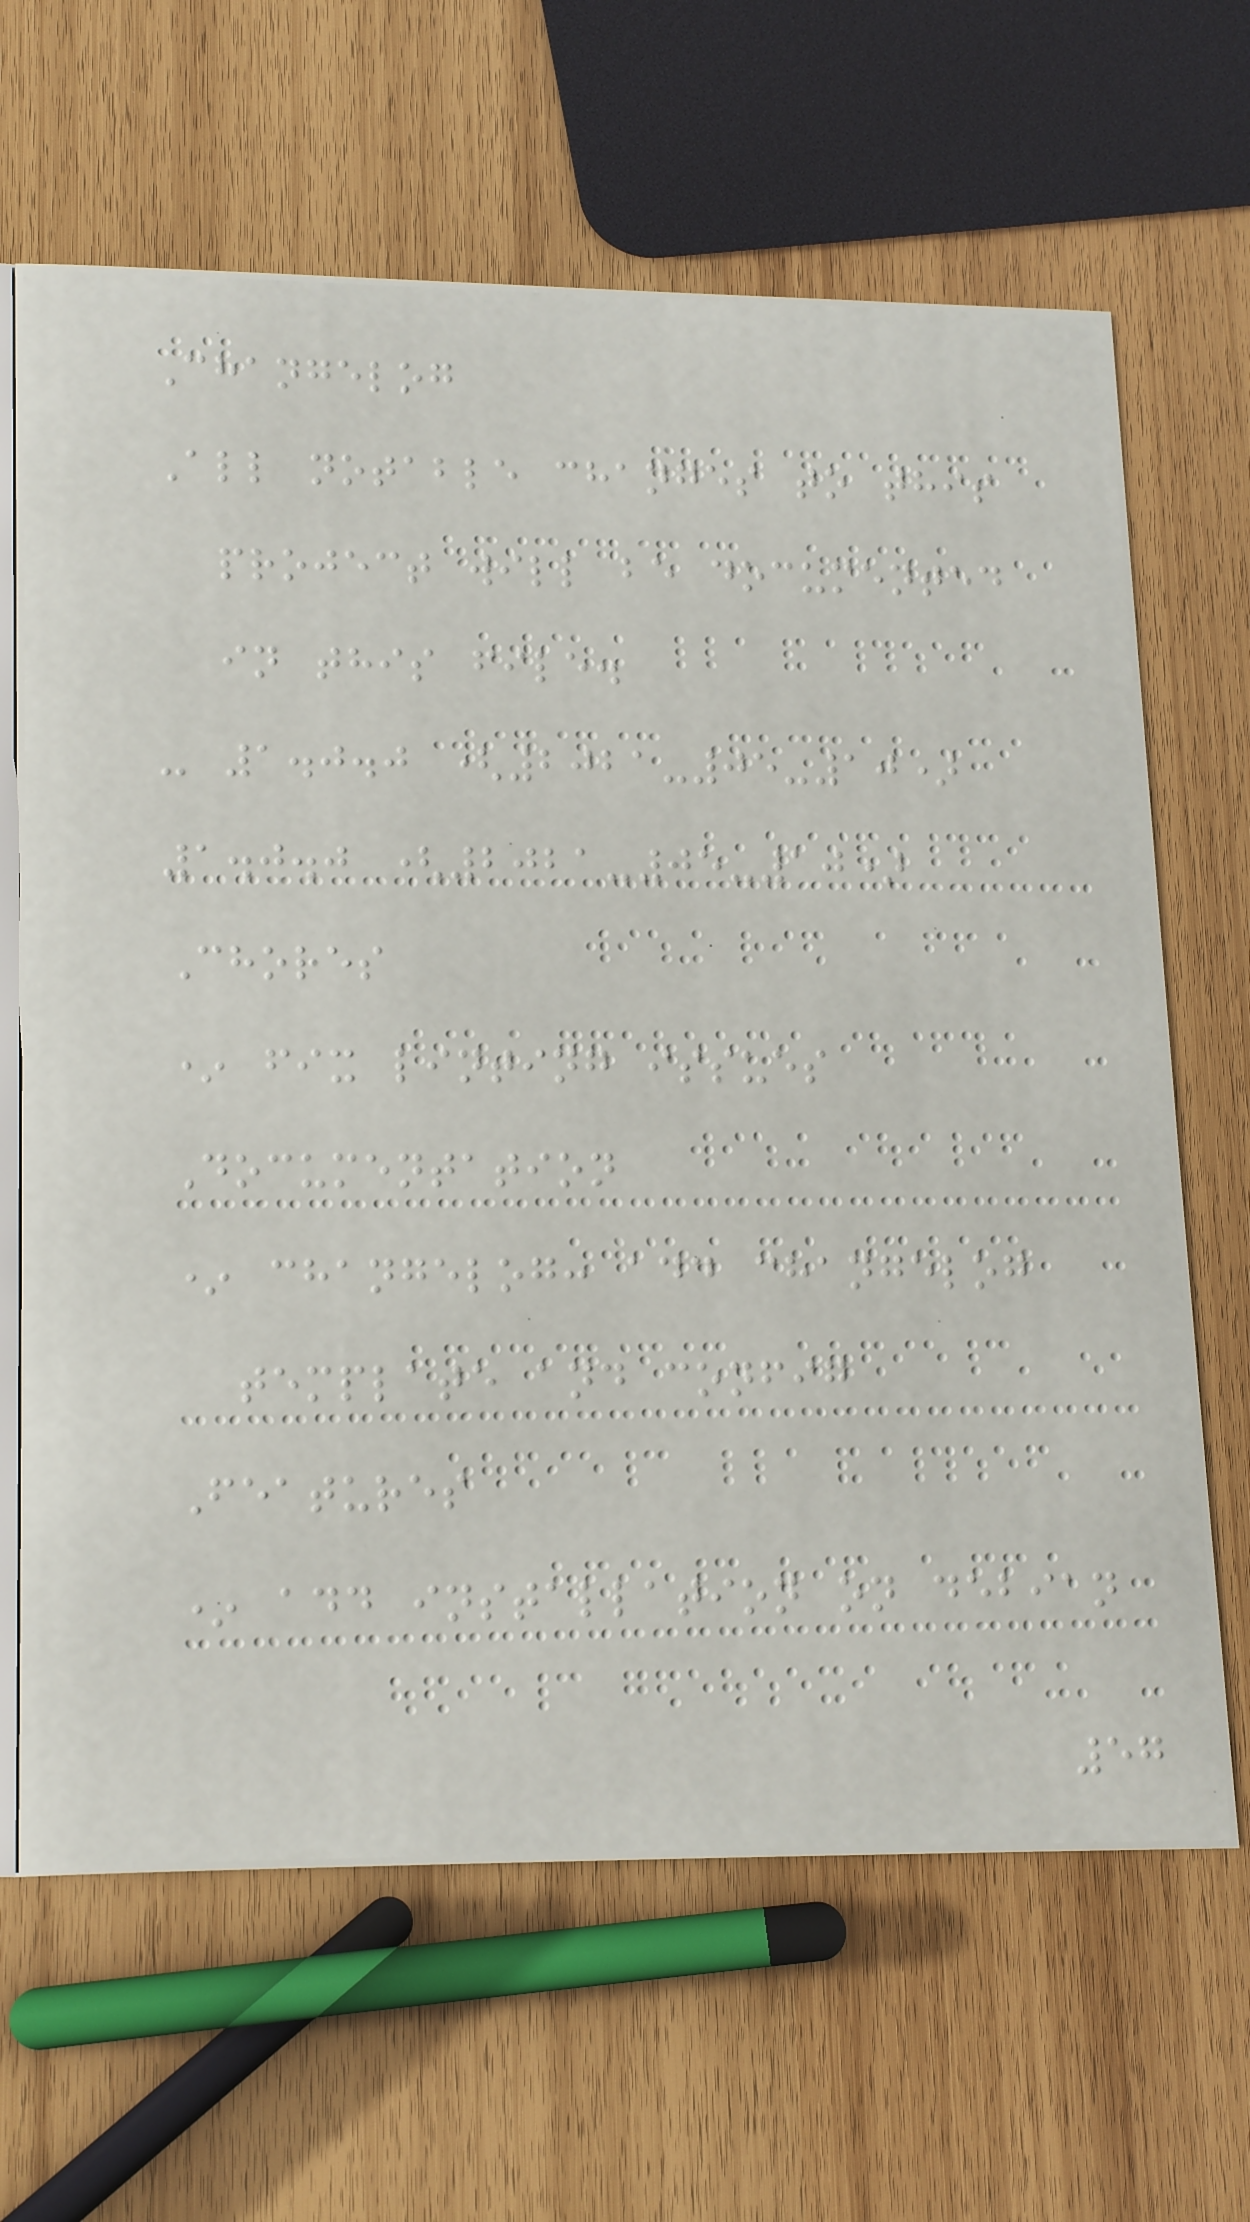Changelog
All notable changes to this
project will be documented
in this file.
- 1.0.0 (2021-05-10)
1.0.0 (2021-05-10)
Chores
* fix linting issues
Documentation
* changelog: add changelog
template and config
Features
* add installation on debian
57
